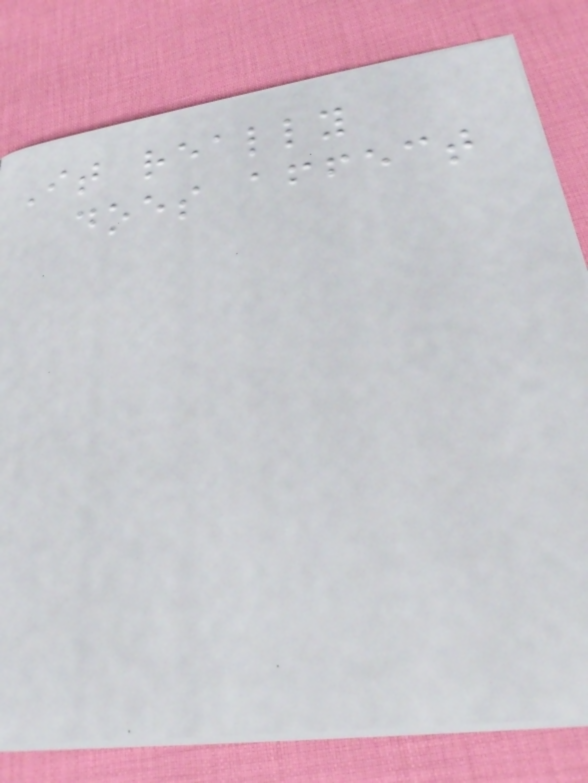It really
does affect
